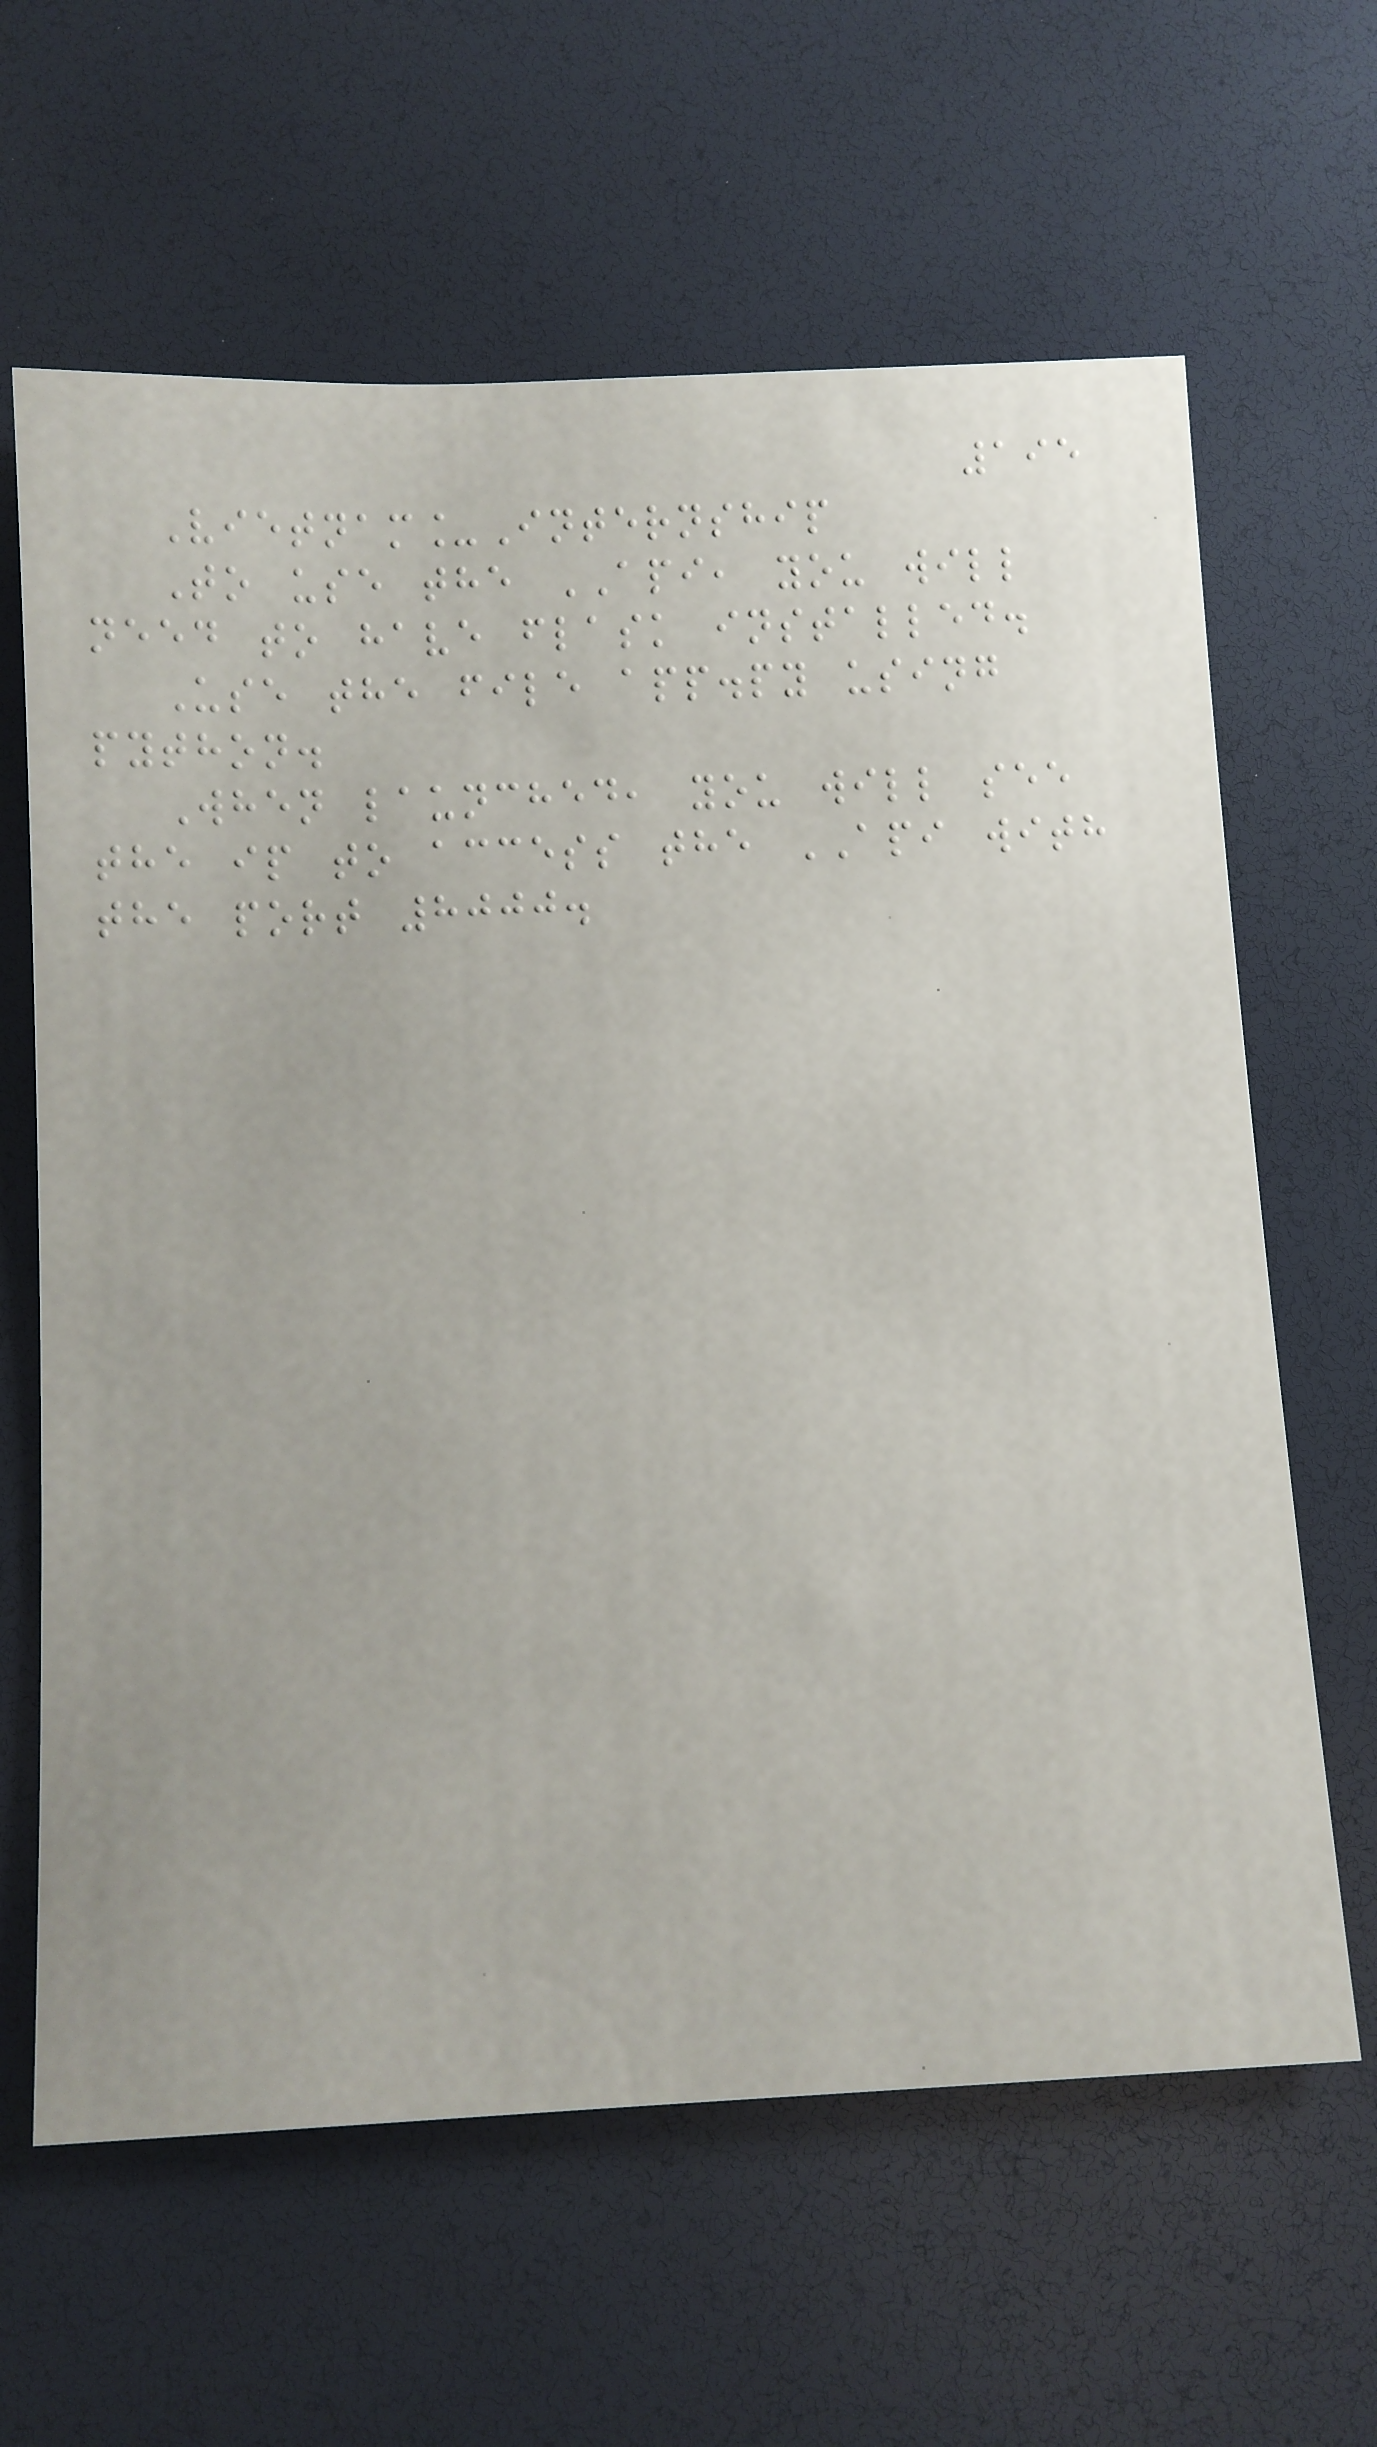195
Vietnam_Internship
To use the API, you will
need to have flask installed.
Use the file app.py using
python.
When launched, you will see
the ip to access the API with
the port 8000.
